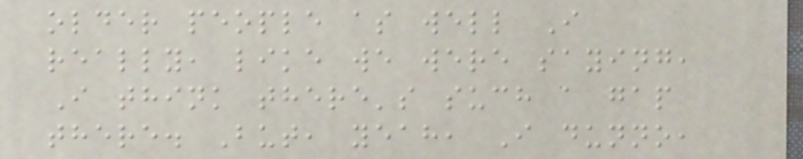older people as well I
really, like we were saying,
I think there's such a gap
there. But, yeah, I dunno,
